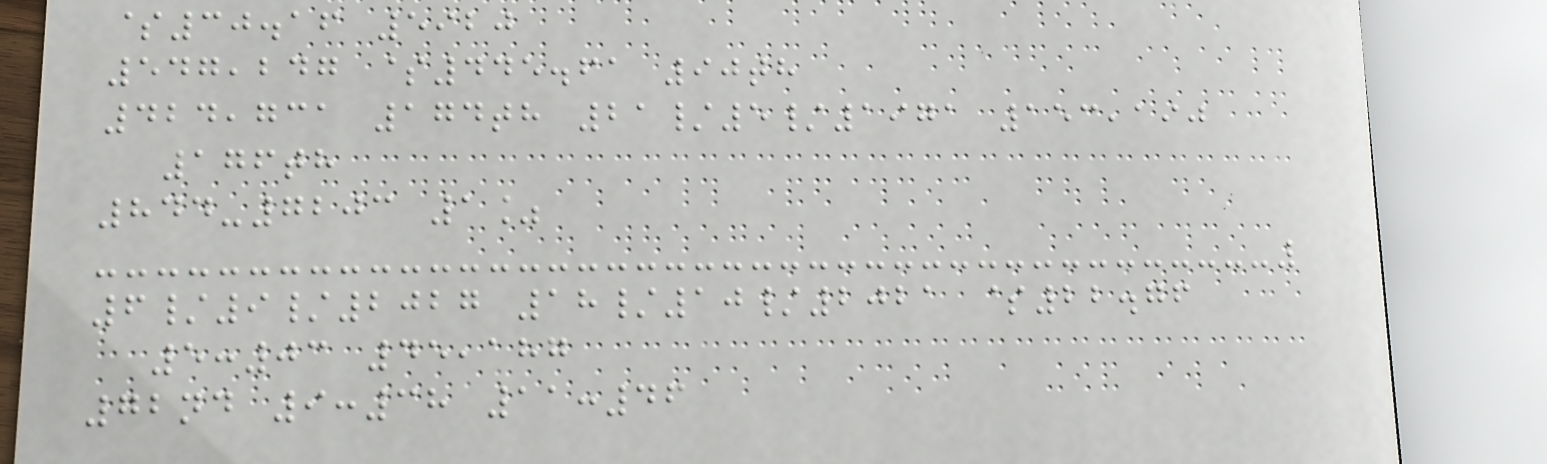$30.16 5920
547,247 $445.61 90th
424,731 174th 21/5/1971 153,190
176th
844-7203 1%
6/9/2027 18/10/2021 $22.76
5:03 45,187
72nd 9:38 11:46
